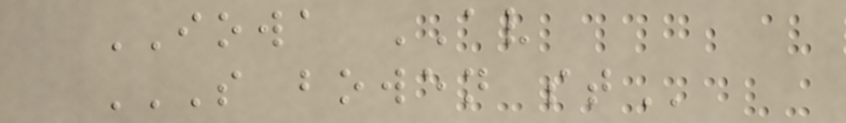IOWA AV
S BOWEN ST
